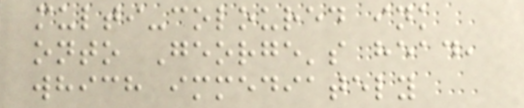multi-coloured ink
onto George's head,
which immediately
